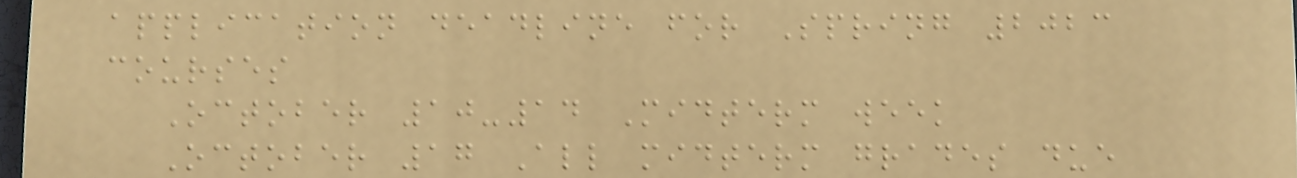application deadline for Spring 2023
courses
October 10-14 Midterm week
October 17 All midterm grades due
